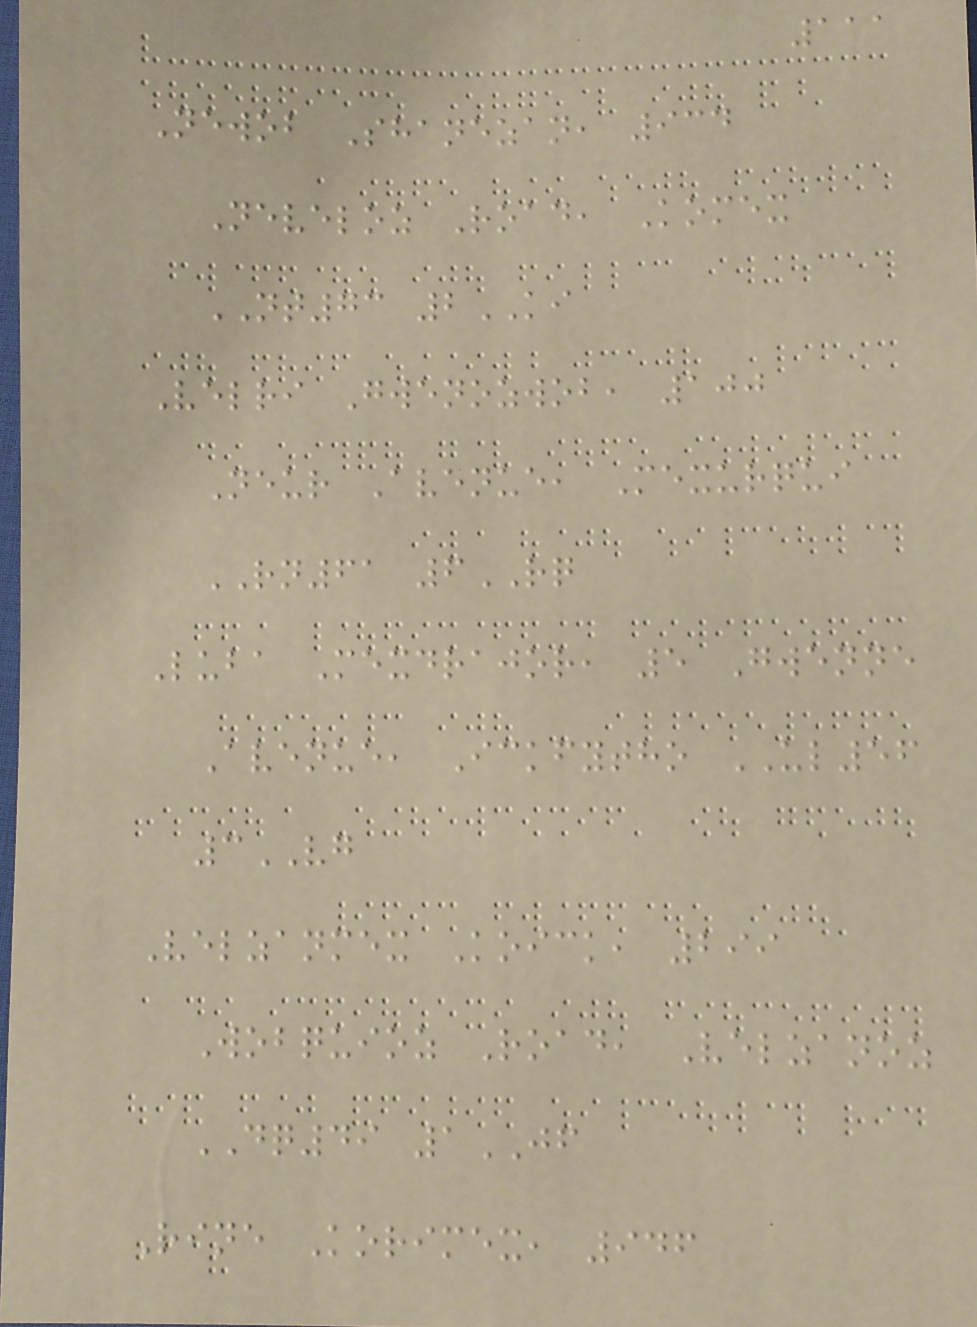111
Newob Shanezan, 934
Neveloz Road, Komex
NT73 2KI
Velri Gwenozwob, 100
Neur Avenue, Mexurqui
RN61 6RQ
Luba Mexdrajor, 5 Gwenne
Avenue, Ickfytho UL56
3VG
Velzanmex Koick, 299
Wobquioz Road, Velzanoz
DQ49 1JF
Rine Korimex, 946
